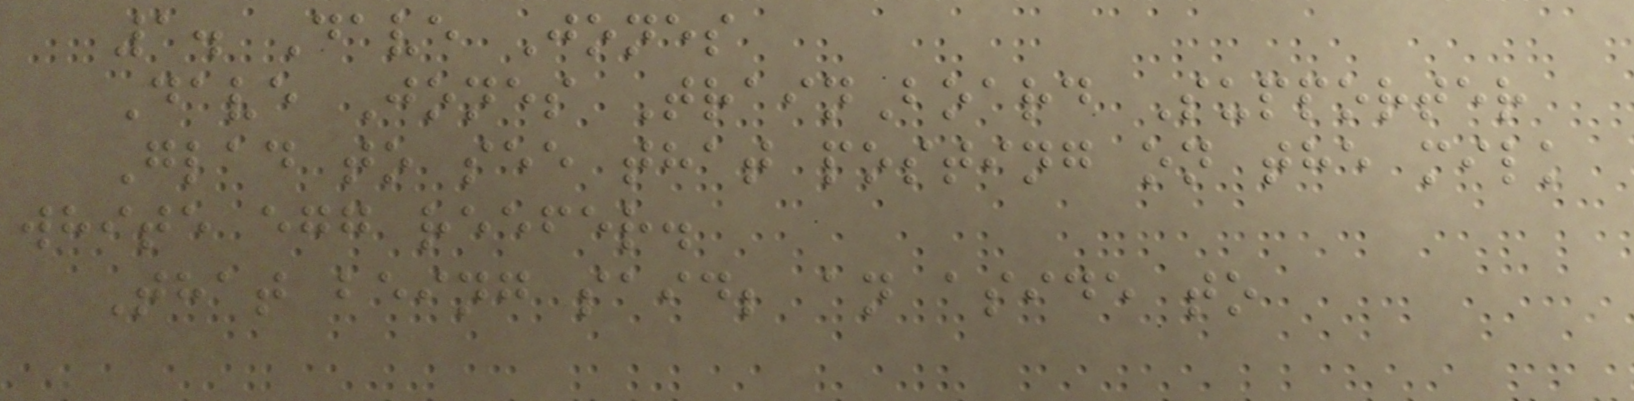1. Dave Jones
Dave Jones TrainBoard Supporter
Glad to see that posting on the milk
white egg reefer.
That being said; an aside to
